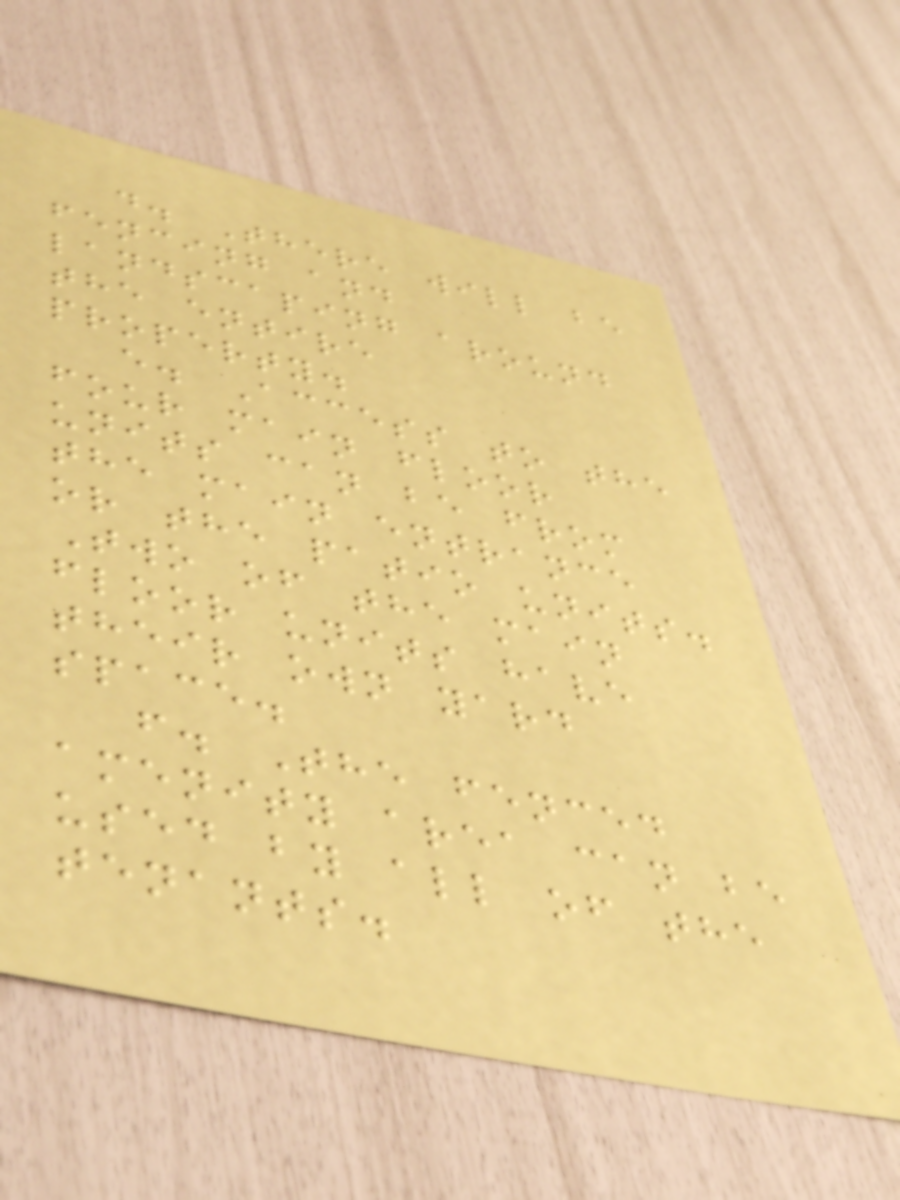d. There will be
fencing and
landscaping around
the entire
property.
e. Access to the
four main floor
units can be from
the main entrance
or the patio units.
Two of the main
floor units have
their own yard
space.
f. The fenced
amenity area can be
used by all of the
tenants.
